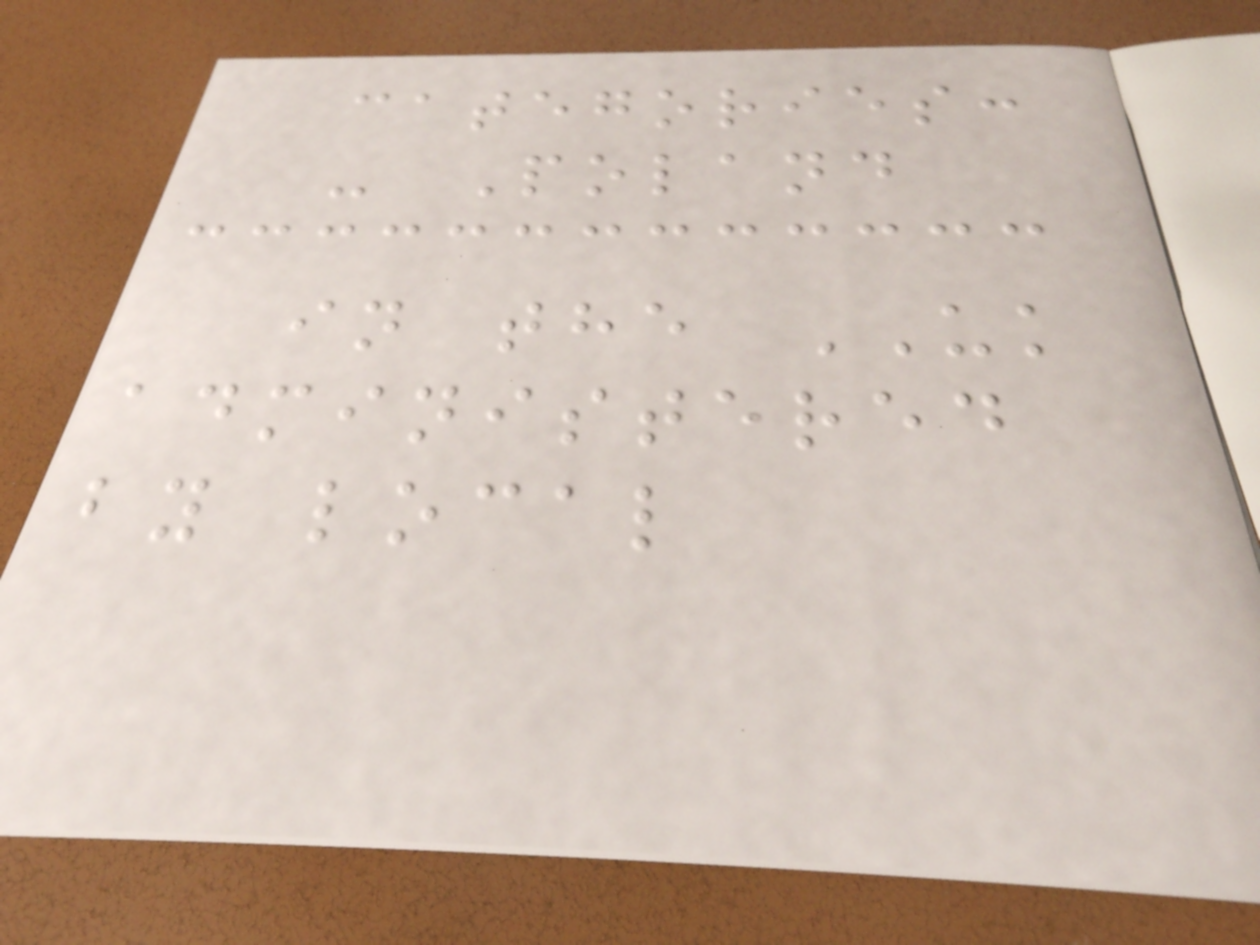categories:
- Poland
in the UK
administered
by local
